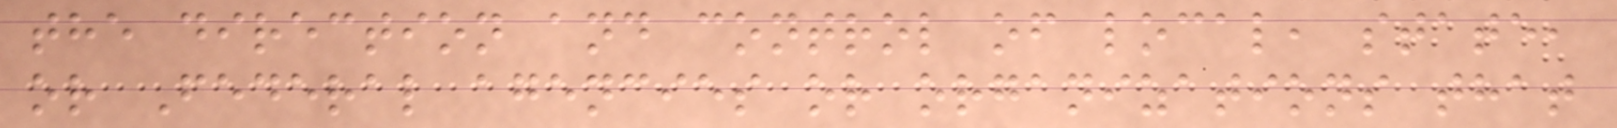the direction and control of local, state,
or Federal agencies or organizations that
